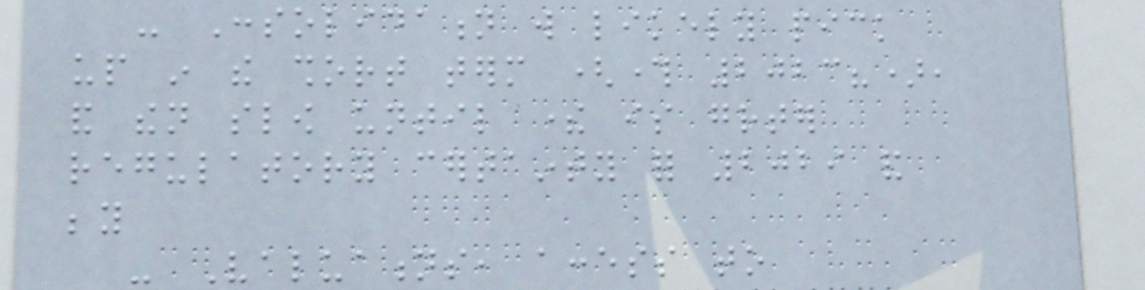- Consolidation will likely pick
up in the short term (through 2023?),
and then slow until there is greater
regulatory certainty for 2029 and
beyond
- Valuations, access to
